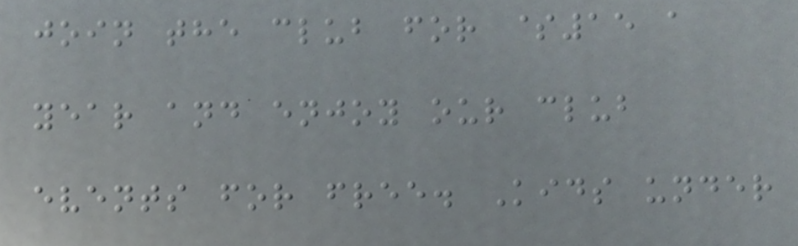join the club for $15 a
year and enjoy our club
events for free. Kids under
